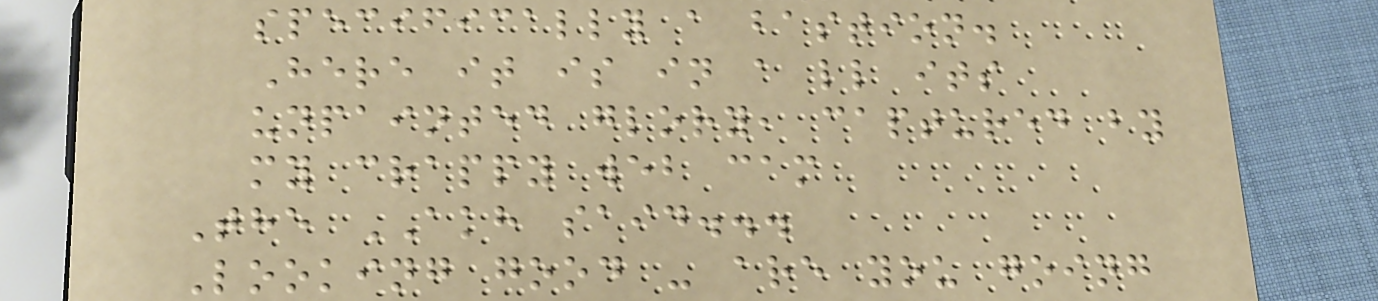specifically a bastion.
Here it is in a ll its
unpainted glory, captured by
my crappy web cam
The AKH said...
Looking good - are you going
